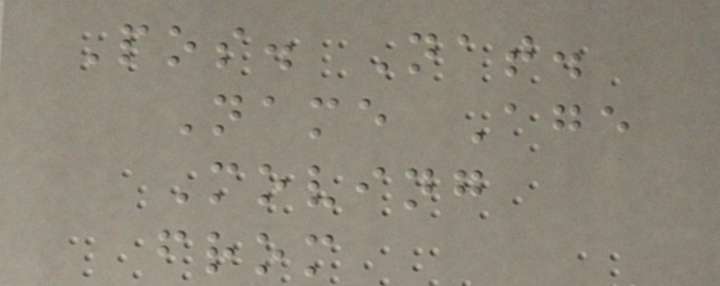Pos. Nat.
Name Age
Moving
from
